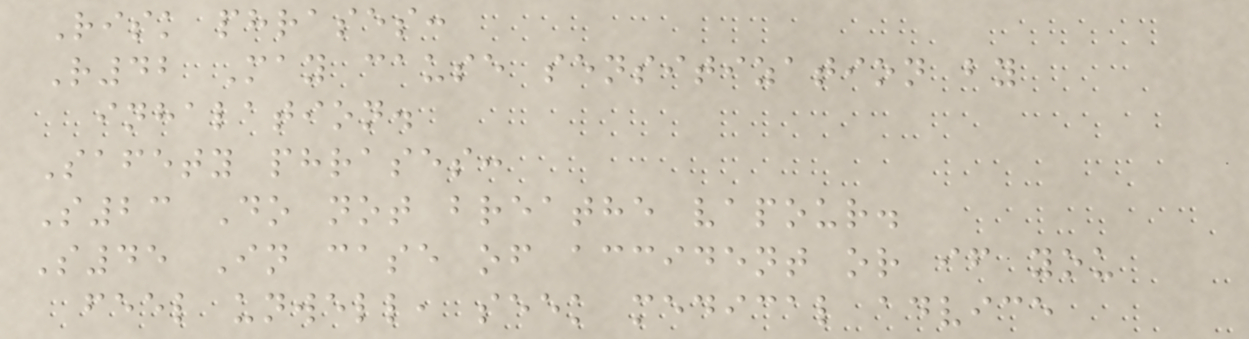Risk phrases:
R42 May cause sensitization by
inhalation.
Safety phrases:
S23 Do not breathe vapour.
S45 In case of accident or if you
feel unwell, seek medical advice
